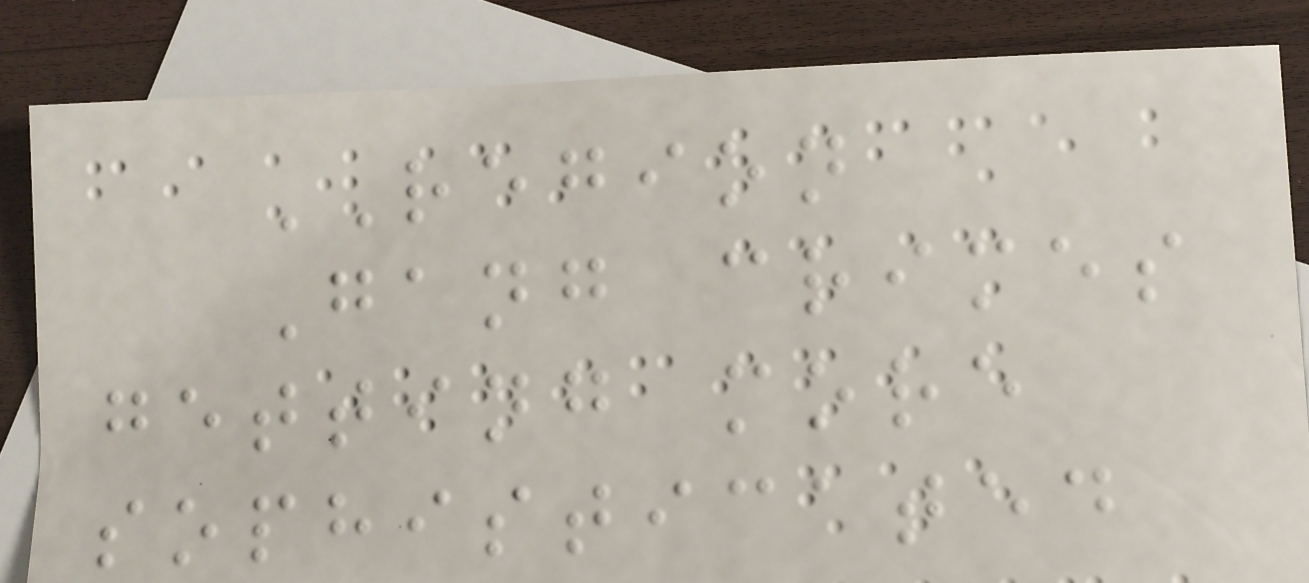REGION
Gang crimes
getting more
sophisticated
